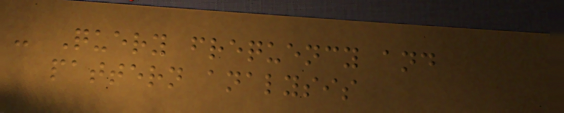- Query frequency and
pattern analysis
